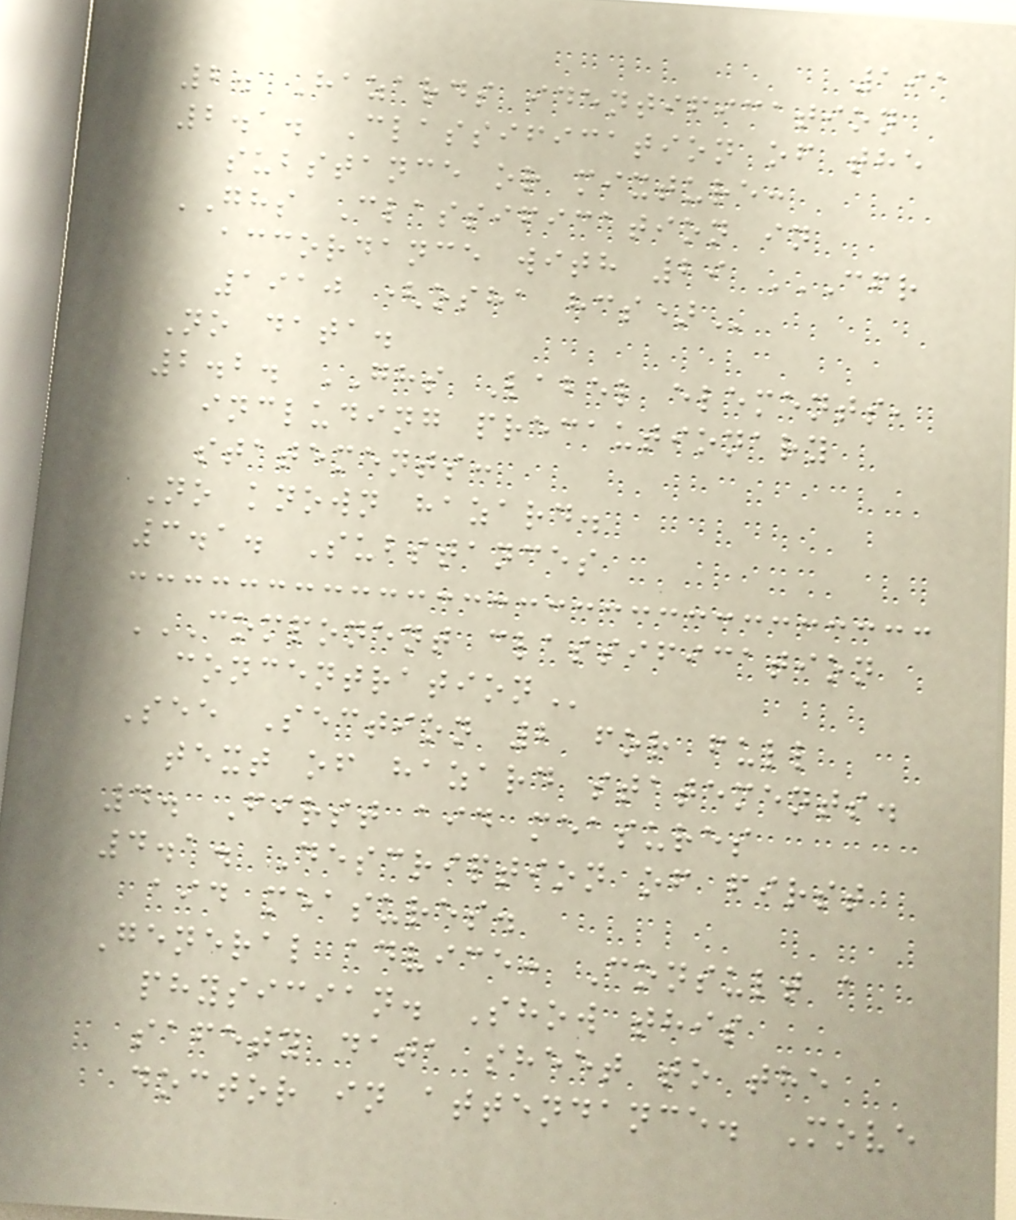191
2. Hazards identification
2.1. Classification of the
substance or mixture:
GHS Classification in
accordance with 29 CFR
1910 (OSHA HCS)
No data.
2.2. GHS Label elements,
including precautionary
statements:
No known hazard.
3.1. Substances
COMPONENT CLASSIFICATION
CONCENTRATION
See Section 2 for full
text of hazard statements.
4. First aid measures
4.1. Description of first
aid measures.
General advice: Consult a
physician. Show this
safety data sheet to the
doctor in attendance. Move
